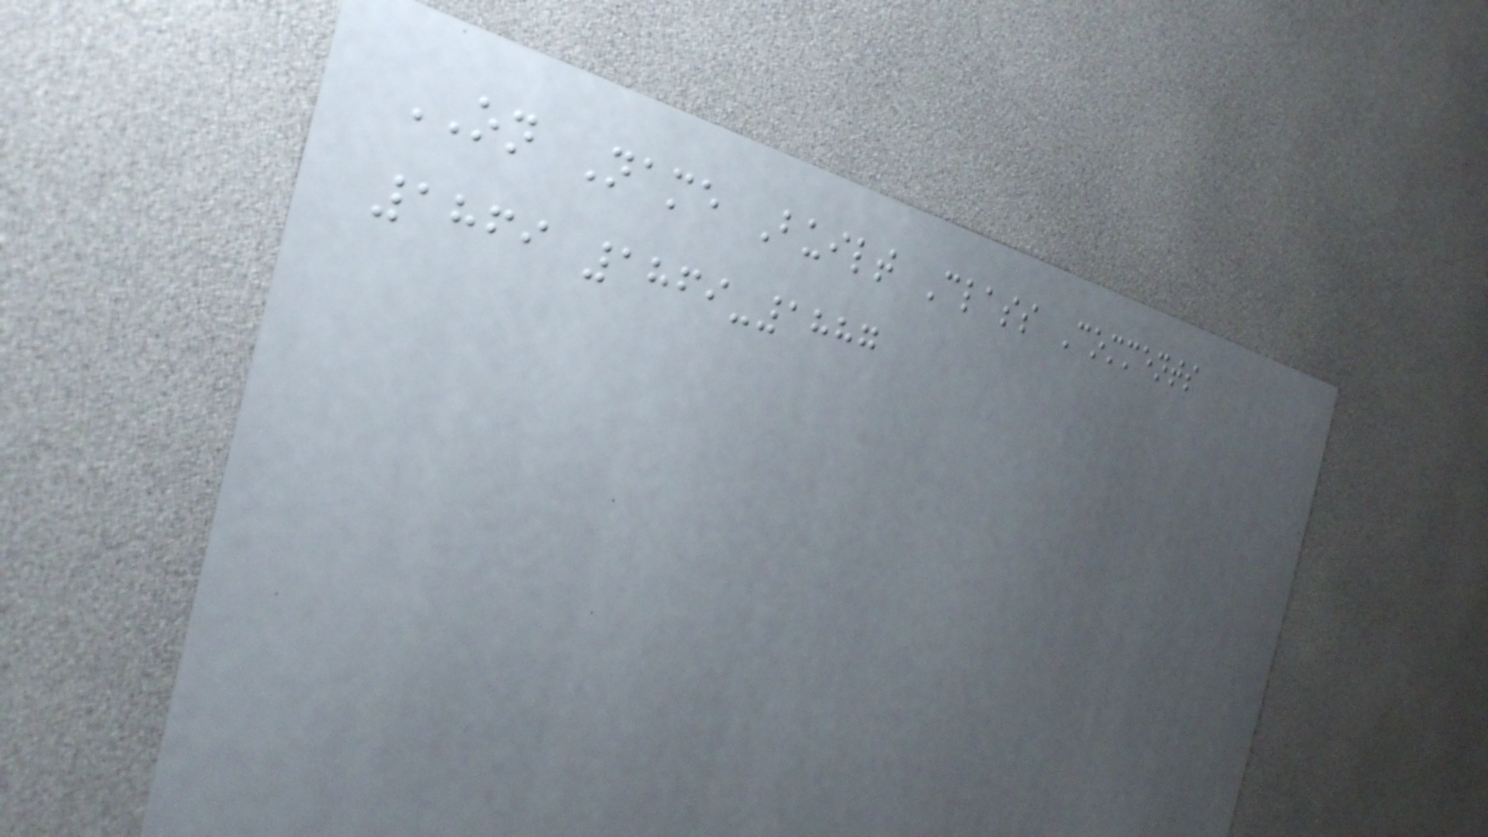ON Name Built Class Comments
1869 1869-1887
